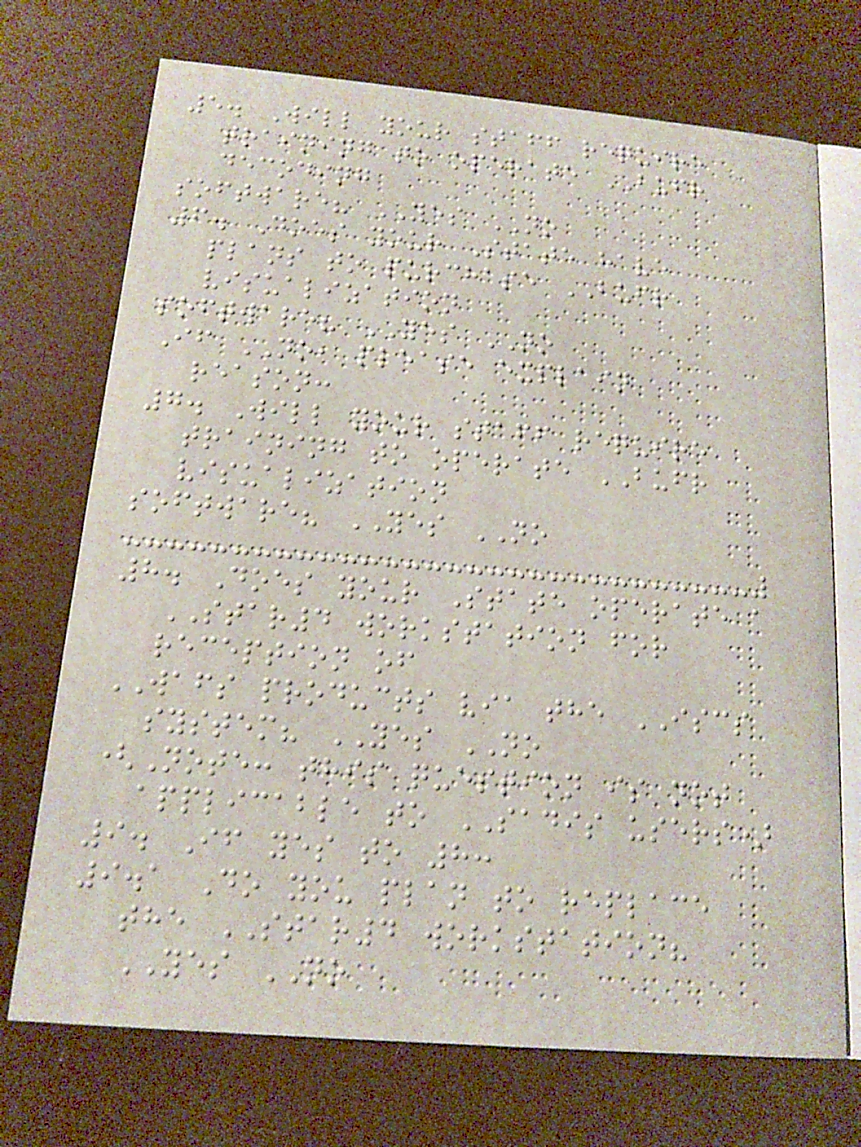5. Will your staff require
training to operate BUFR
decoding
software? YES NO
6. Does your State have
plans to purchase BUFR
visualization
software? YES NO
If NO, please explain
reason:
7. Will your staff require
training to operate BUFR
visualization
software? YES NO
8. Does your State operate a
STAR4 workstation for
reception of
WAFS products via the ISCS
system? YES NO
(Note: this question is not
applicable to SADIS users)
9. If yes to 8:
9.1 Do you plan to replace
the STAR4 workstation?
YES NO
